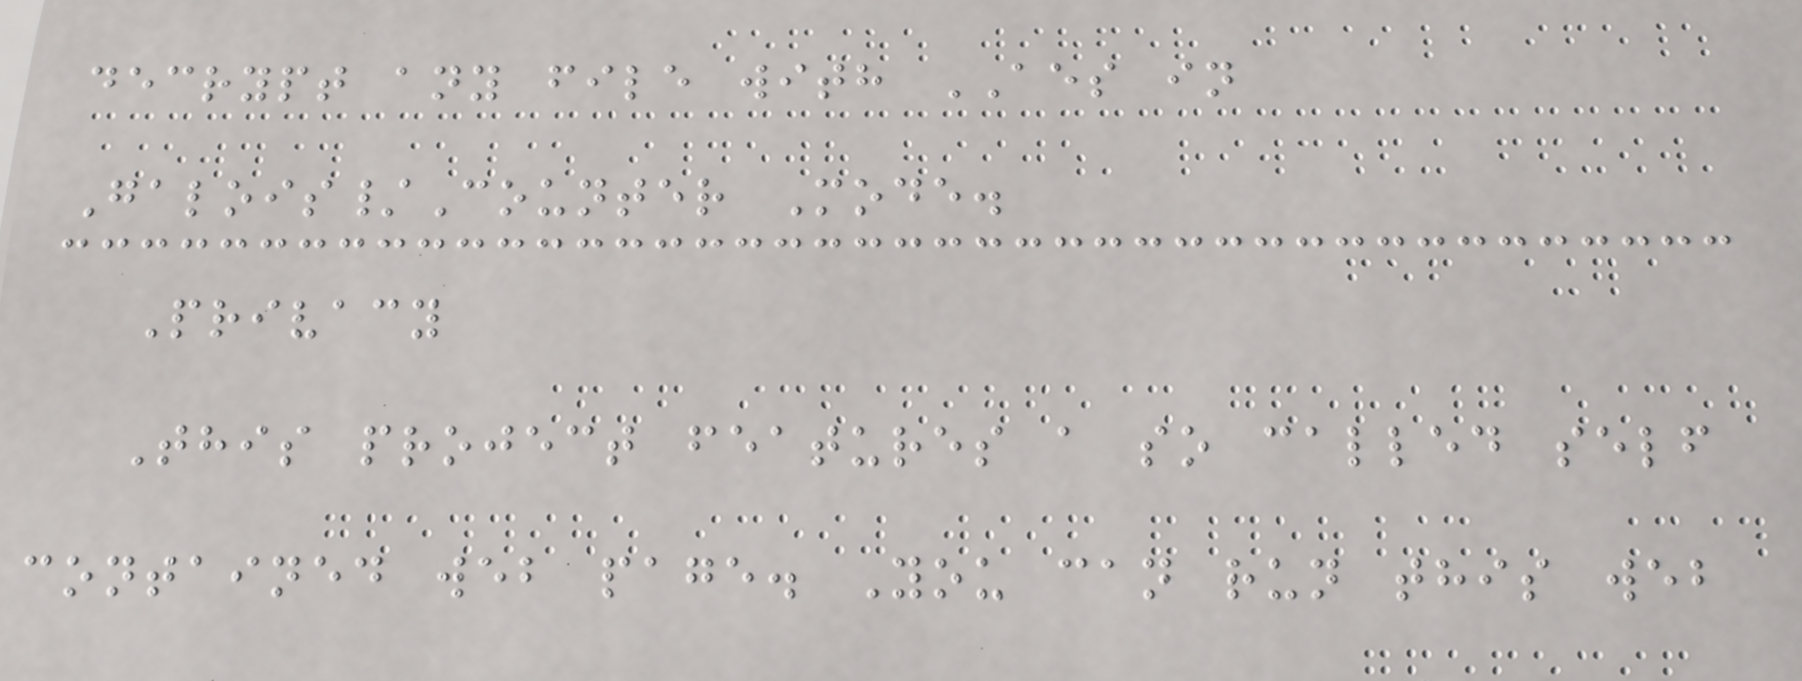decrypt any file with AES in
Galois/Counter Mode.
Privacy
This project features a so called self
contained web page. You can run this web
